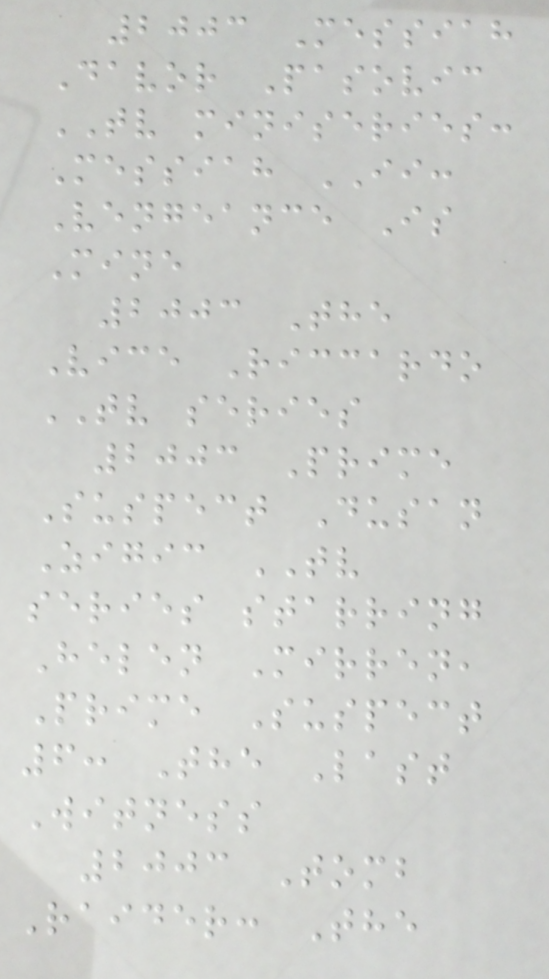2003 Messiah
Davor Pasovic
TV miniseries:
Messiah II:
Vengeance Is
Mine
2003 The
Vice Riccardo
TV series
2003 Prime
Suspect Dusan
Zigic TV
series starring
Helen Mirren,
Prime Suspect
6: The Last
Witness
2003 Tomb
Raider: The
